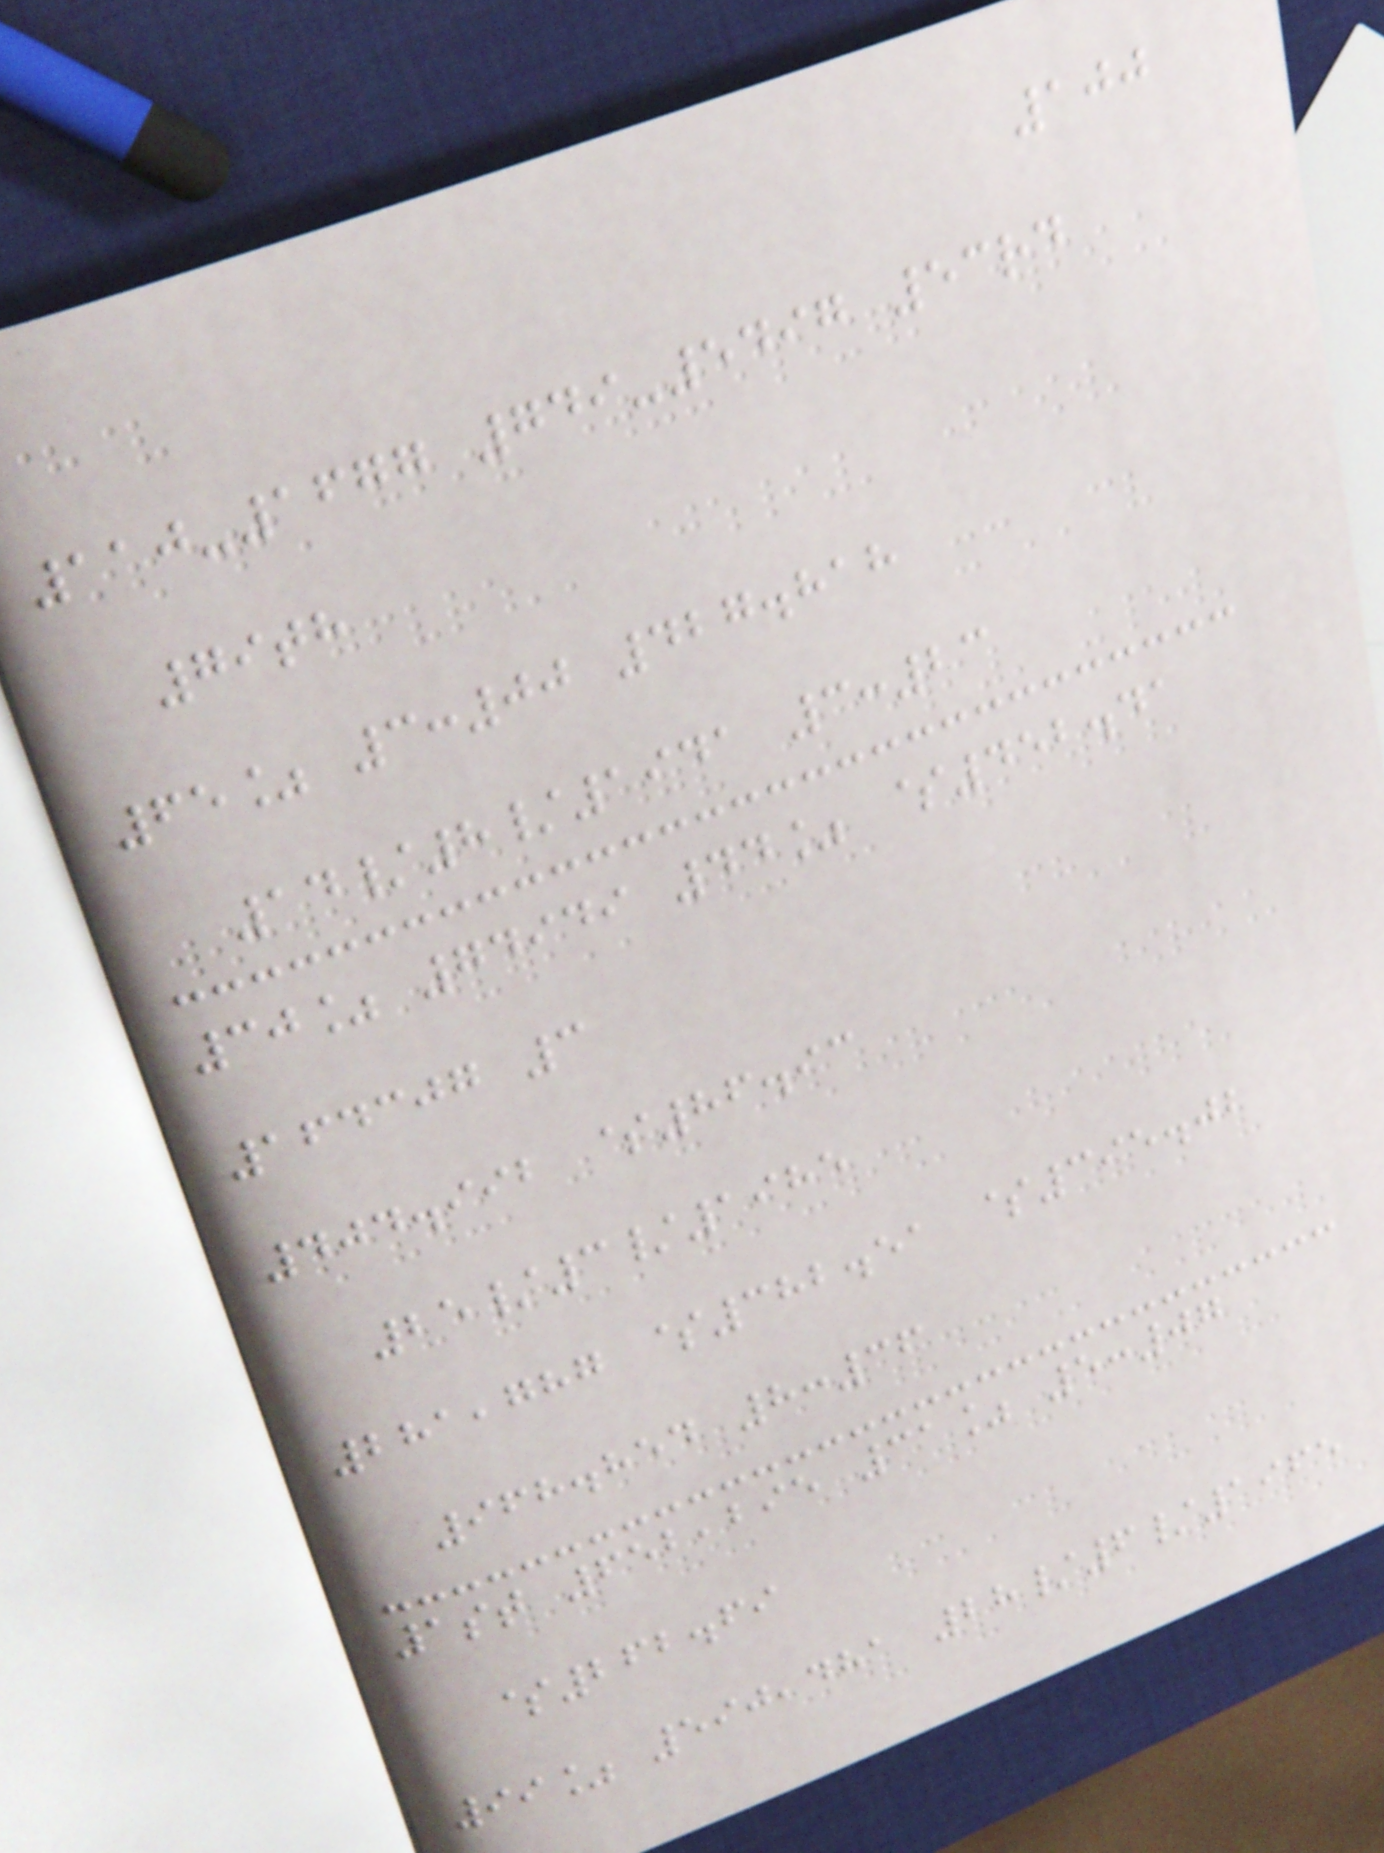100
110-1677 749-5497 53rd
79th
65% 3:00 427.818
14/8/1941 3:23
30% 74949 44% $452.41
164307 3
404.992 $86.93
25/3/1985
281,787 $382.51 $395.02
968.854 8:36
1st 652,295 31% 5:07
$262.69
99% 590,481 28/6/1965
